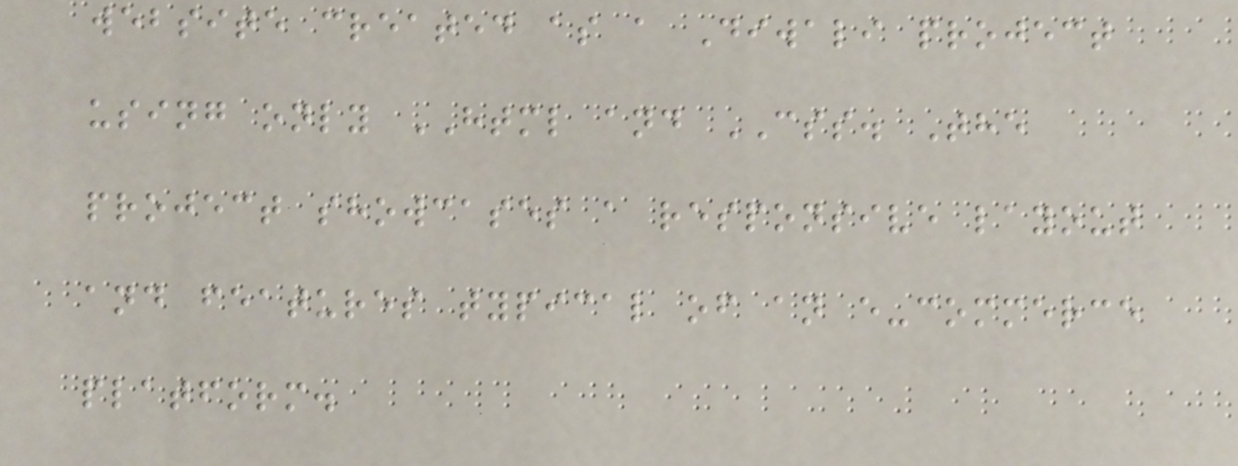website created as a Diwali project
using only HTML and CSS. The
project showcases a responsive layout
and features typical of an e-commerce
platform.
